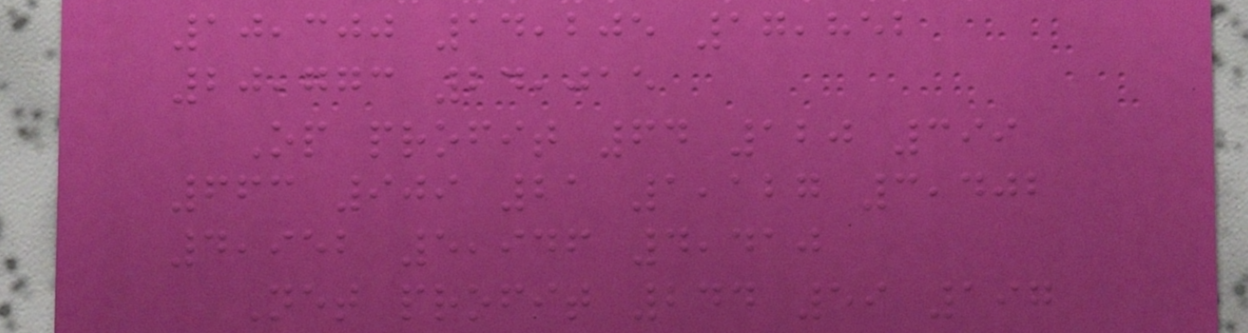10,300 14,205 17,852
20,773 24,015
Op profit 64 120 399
663 909 21 1,127 3,402
4,952 5,946 4,410
Net profit 244 59 197
